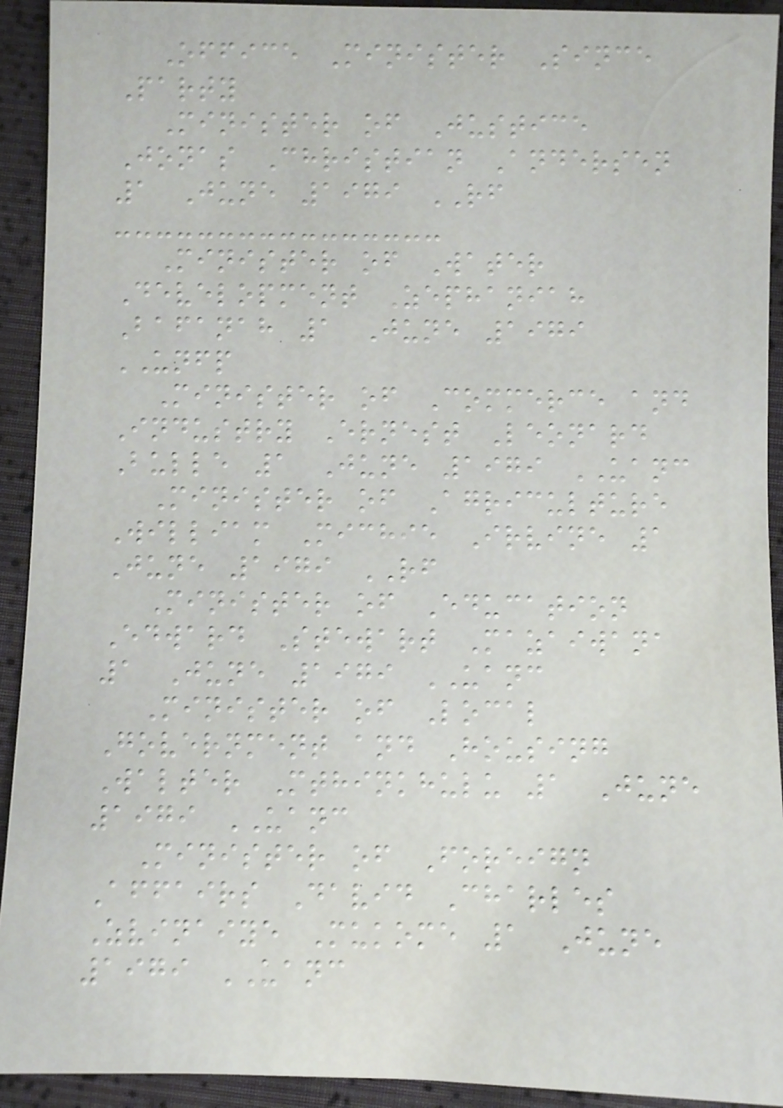Office Minister Since
Party
Minister of Justice
Jonas Christian Andersen
1 June 1979 RF
Minister of Water
Development Zephaniah
Bafanah 1 June 1979
UNFP
Minister of Commerce and
Industry Ernest Leonard
Bulle 1 June 1979 UANC
Minister of Agriculture
William Michie Irvine 1
June 1979 RF
Minister of Education
Edward Stewart Mazaiwana
1 June 1979 UANC
Minister of Local
Government and Housing
Walter Mthinkhulu 1 June
1979 UANC
Minister of Foreign
Affairs David Charles
Zvinaiye Mukome 1 June
1979 UANC
